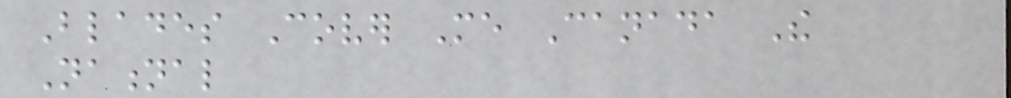Blades Cover Me Canada The
National
